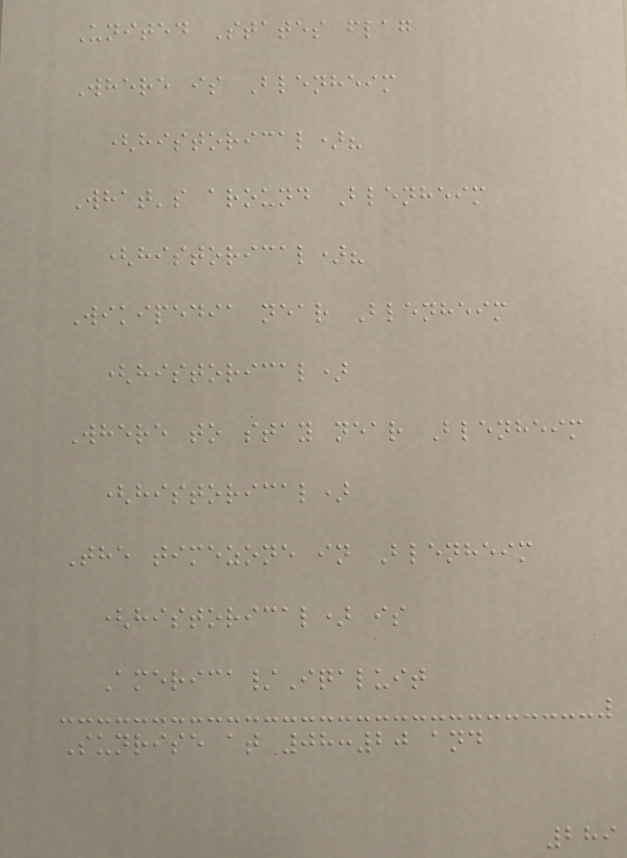United States flag
Where is Blenheim
(historical)?
What's around Blenheim
(historical)?
Wikipedia near Blenheim
(historical)
Where to stay near Blenheim
(historical)
The timezone in Blenheim
(historical) is
America/Iqaluit
Sunrise at 08:20 and
289
